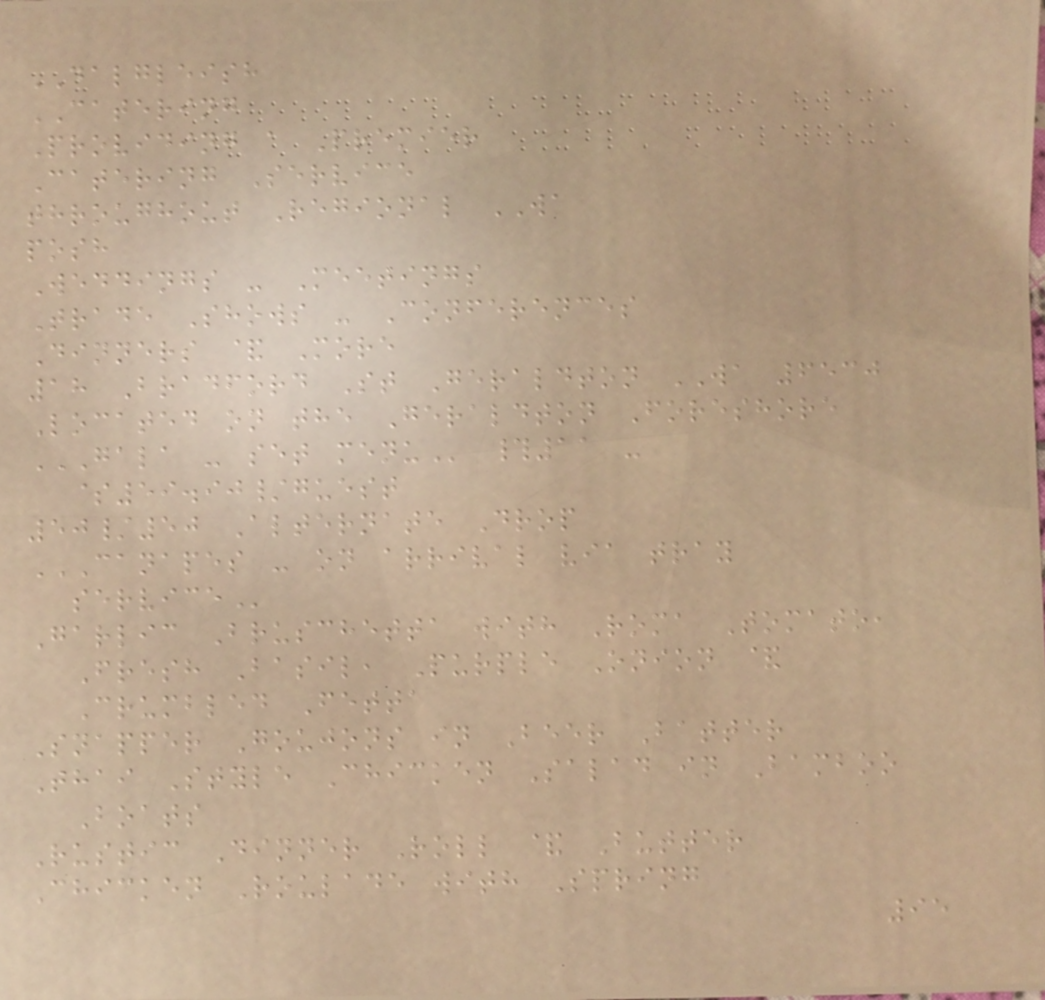DALGLEISH
CATERING
Providing a Premier
Catering Service
throughout Regional WA
posh
Weddings - Meetings
Trade Shows - Conferences
Dinners & More
18 Bradford St Geraldton WA 6530
Located on the Geraldton Foreshore
GALA - SET MENU #11 -
$59.90/guest
50/50 Alternate Drop
CANAPES - ON ARRIVAL VIA TRAY
SERVICE
Garlic Bruschetta with Roma Tomato,
Fresh Basil, Purple Onion &
Crumbled Fetta
Snapper Goujons in Beer Batter
Thai Style Chicken Salad in Bamboo
Boats
Rustic Dinner Roll & Butter
Chicken Roulade with Spring
95
